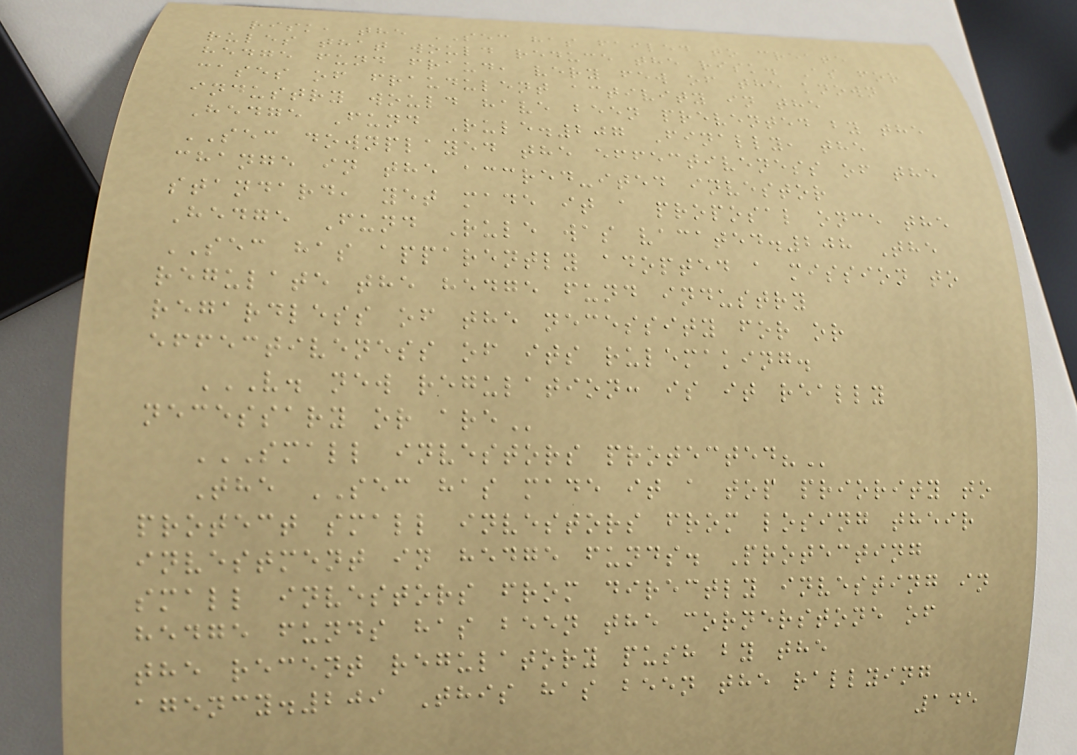risk, the SEC has failed to create
rules that would reduce the risk. As for
hedge fund fraud, very few of the known
cases of fraudulent activity in the
industry would have been prevented by the
Hedge Fund Rule.207 Finally, the
SEC downplayed the effectiveness of the
change in the accred-ited investor
standard, yet made it a proposal once the
Hedge Fund Rule was vacated.208 The
SEC has apparently adopted a mission to
regulate the hedge fund industry
regardless of the necessity for or
effectiveness of its rulemaking.
V. NEW REGULATION: IS IT REALLY
NECESSARY OR ARE
SMALL INVESTORS PROTECTED?
The SEC has made it a top priority to
protect small investors from losing their
investment in hedge funds. Protecting
small investors from directly investing in
hedge funds has been the cornerstone of
the recent regulatory push by the
agency.209 This has been the rallying
145
